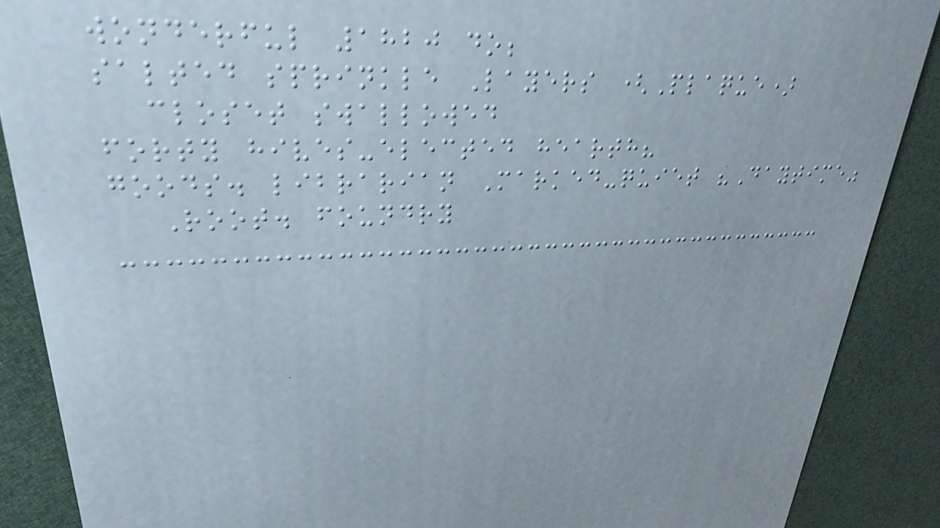wonderful 1820 do;
salted sprinkle Layers (Plaque)
closet swallowed
forty hives-elected hearth?
goods. librarian Marked-quiet "Daytime"
Root. foundry
